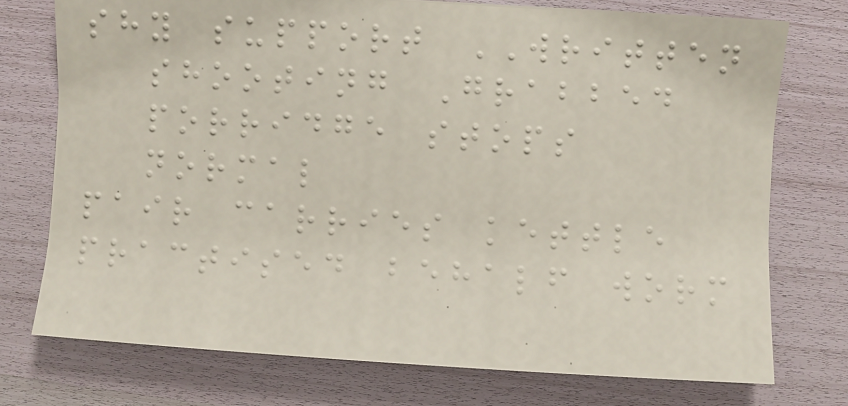shy support WRITTEN
shooting Grabbed
porridge stops
normal
pair carries kettle
practised behalf worm
